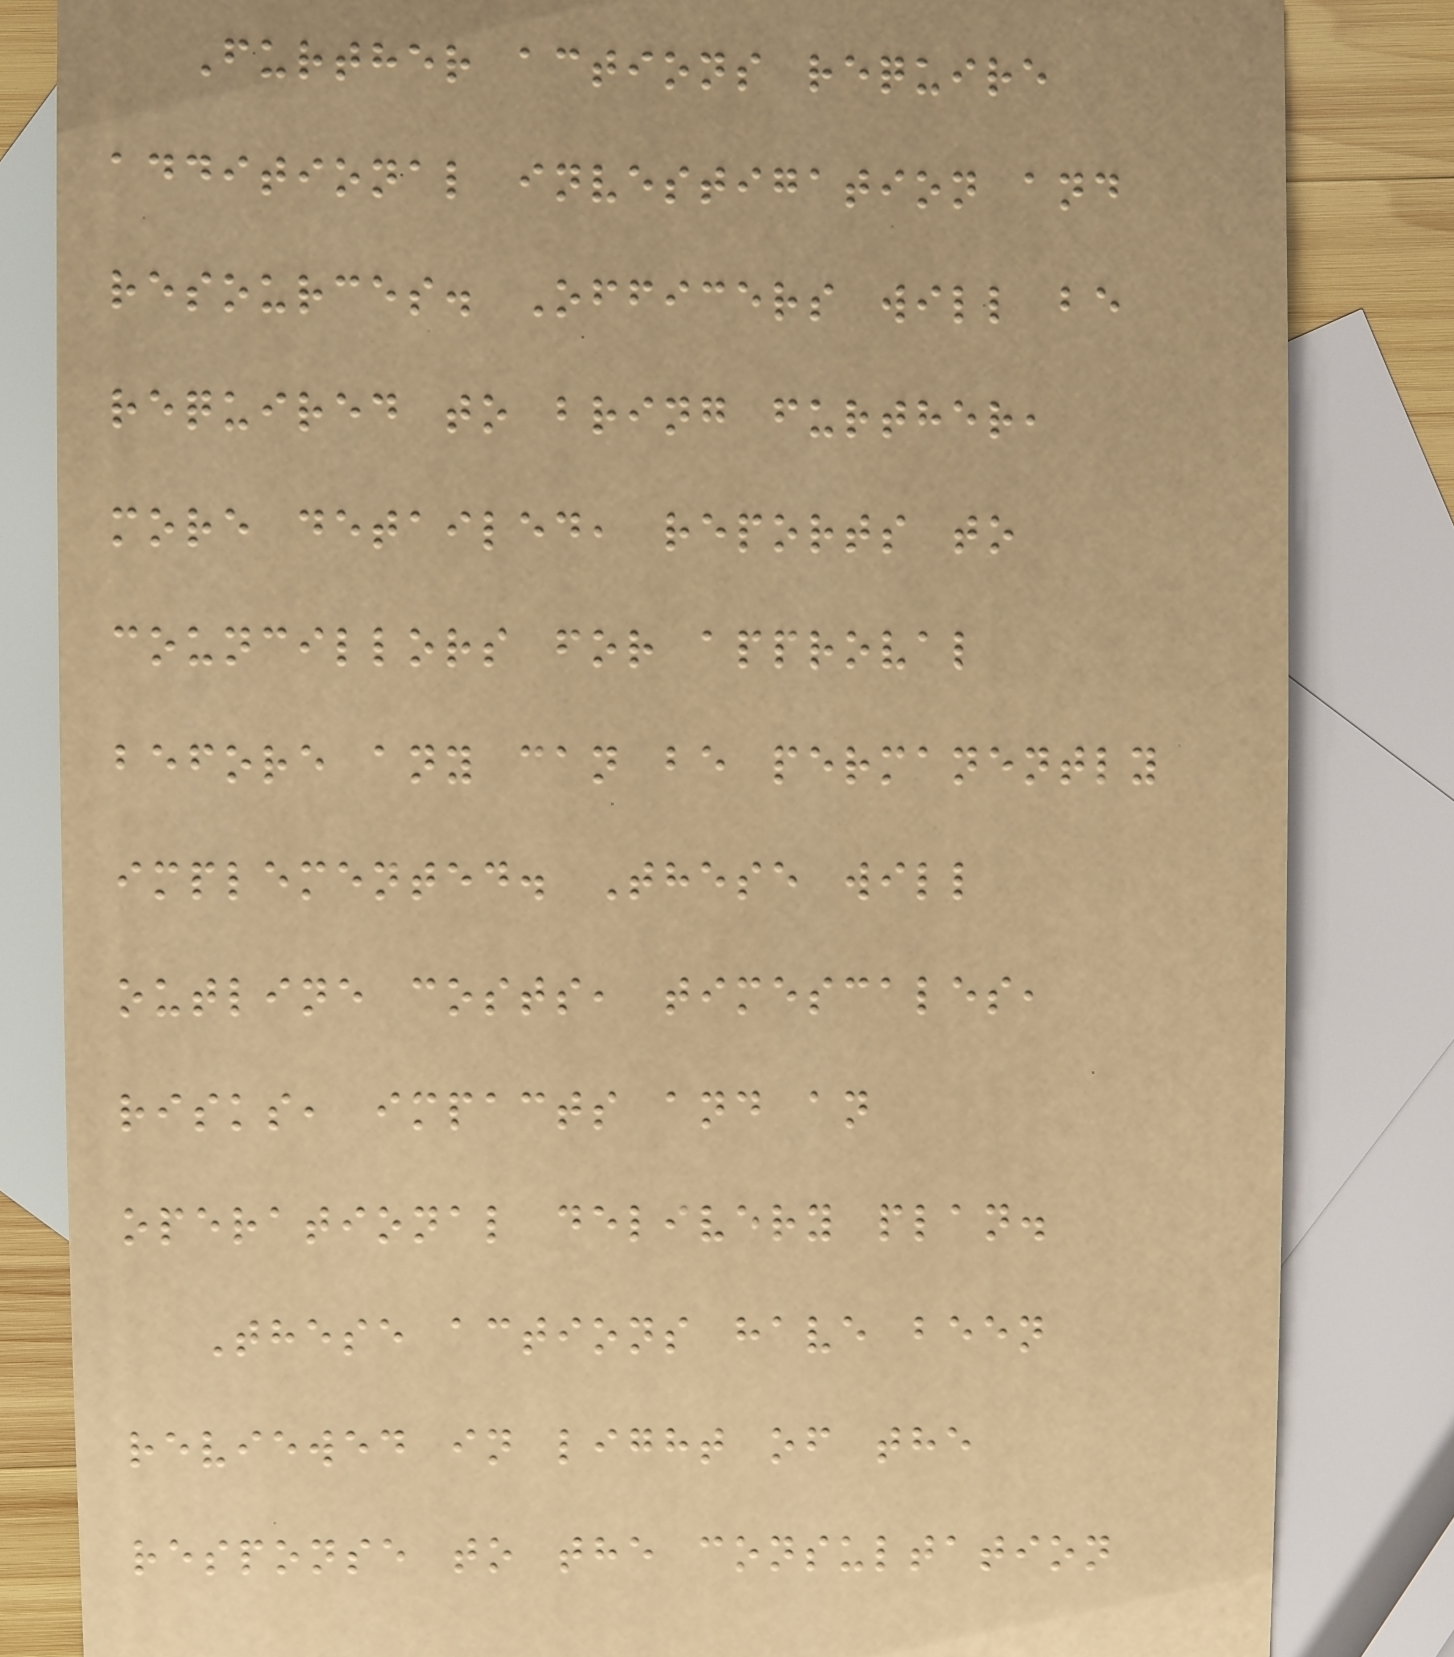Further actions require
additional investigation and
resources. Officers will be
required to bring further,
more detailed, reports to
councillors for approval
before any can be permanently
implemented. These will
outline costs, timescales,
risks, impacts and an
operational delivery plan.
These actions have been
reviewed in light of the
response to the consultation
